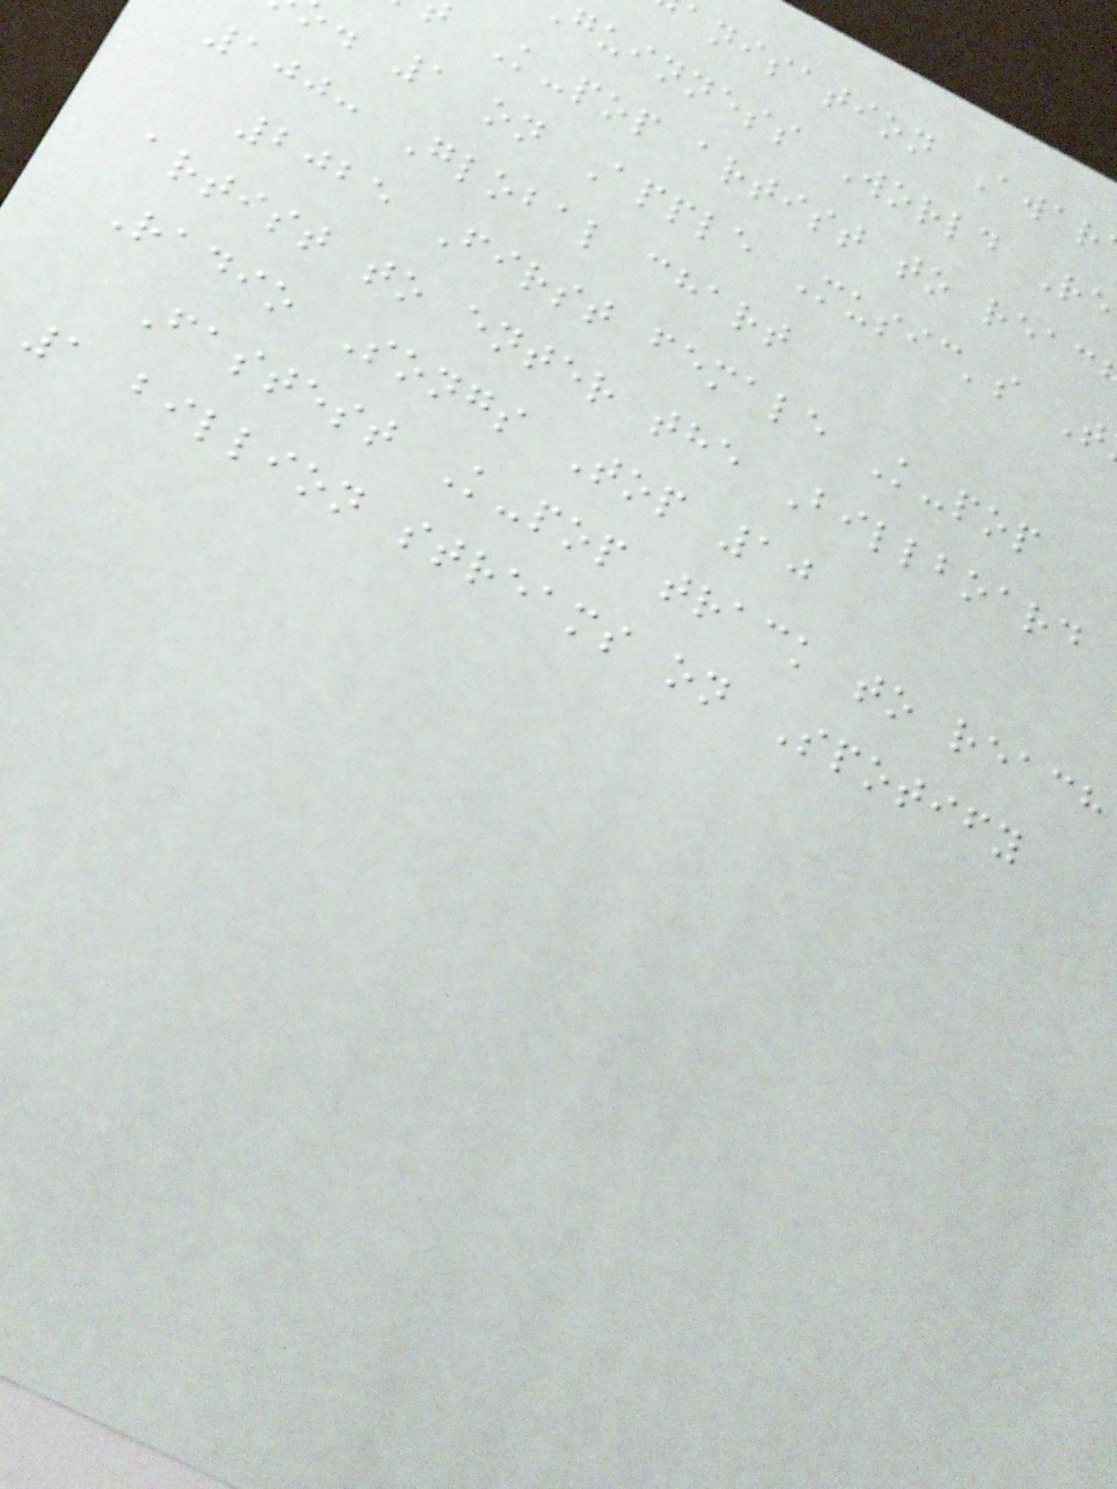anisation Awar
guinness World Re
K-pop artist to reac
. 1 on Apple Music's T
100: Global chart
2025 First female K-pop
artist to enter the Billboard
Radio Songs Top 10
Fastest K-pop track to reach
1 billion streams on Spotify
